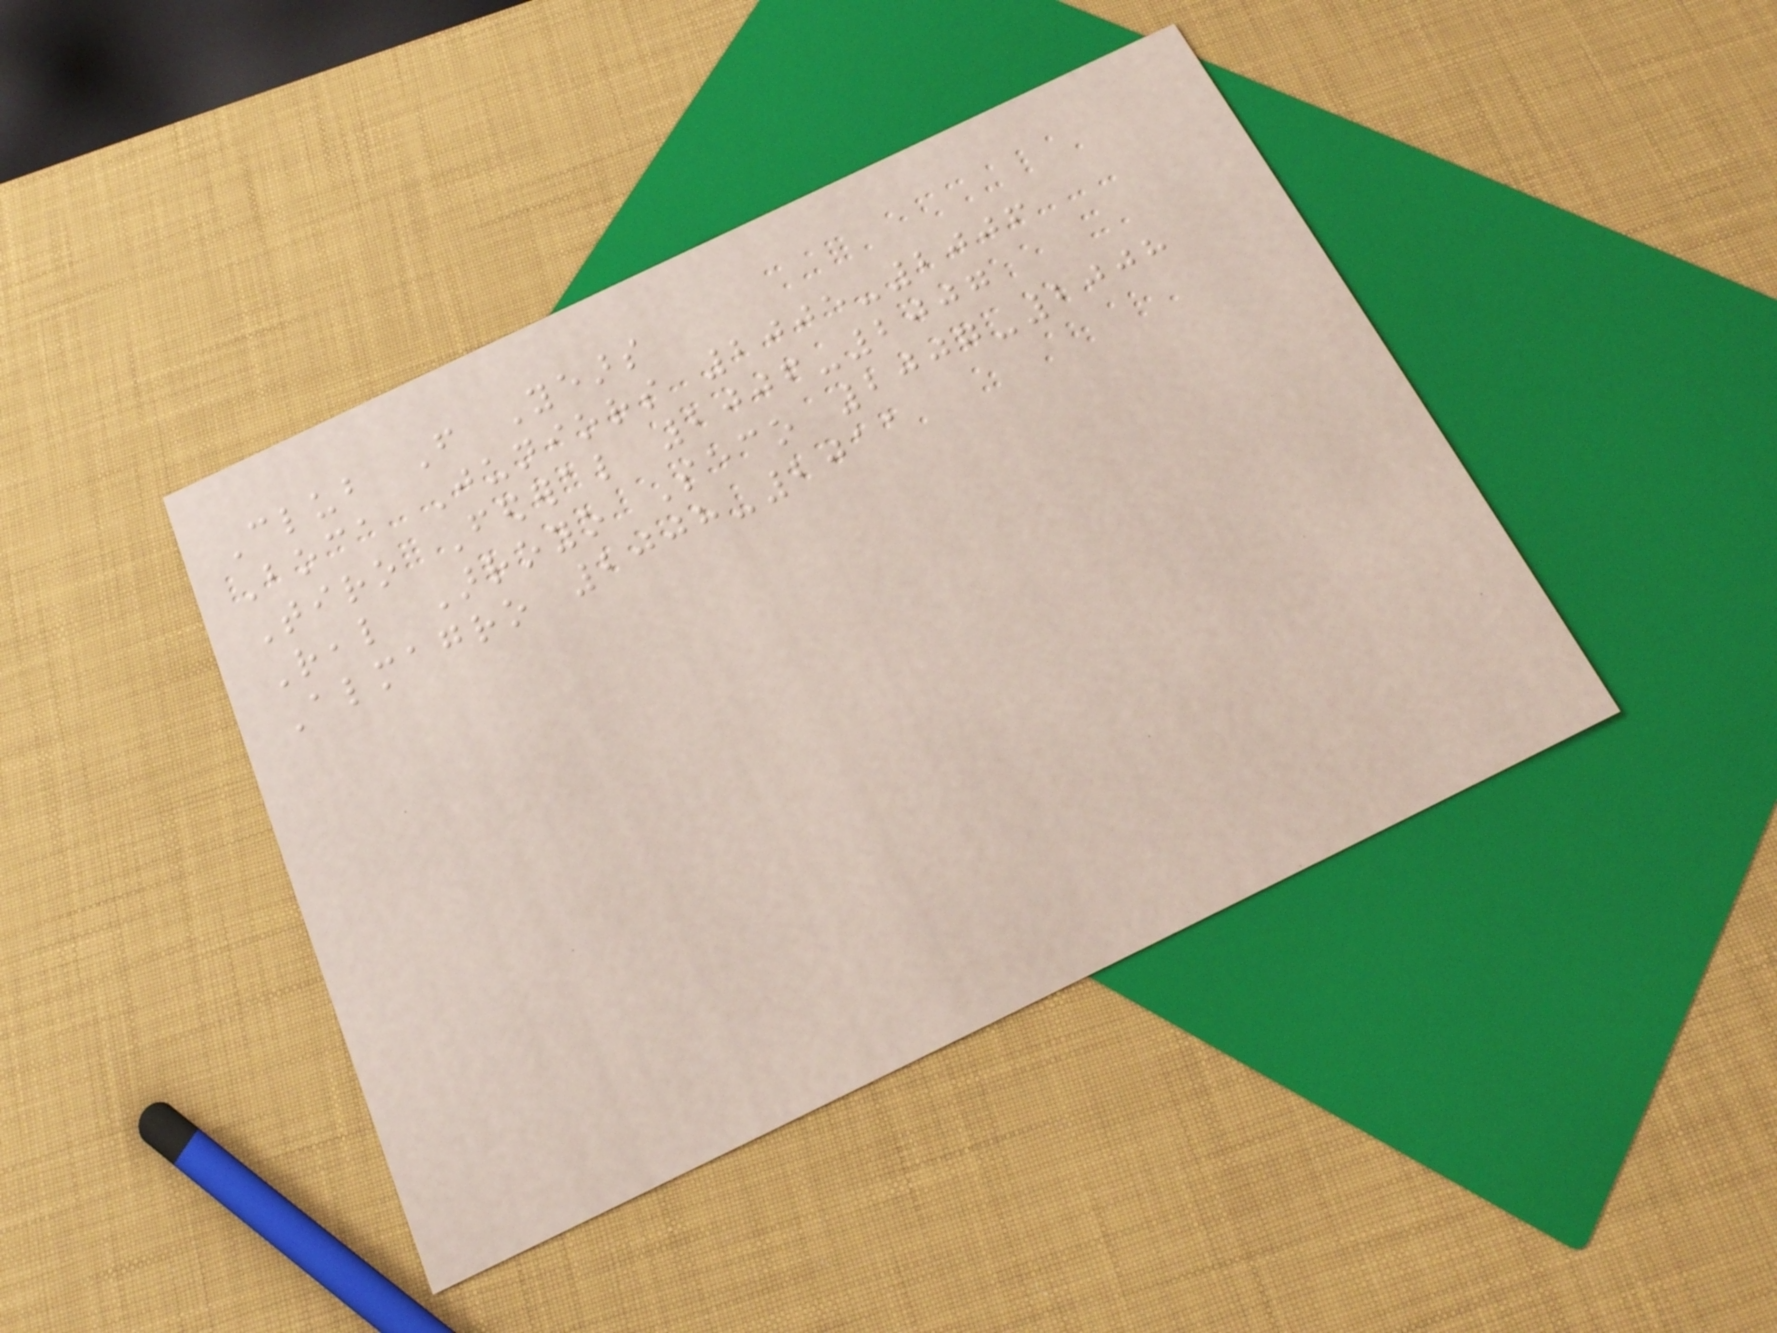Club From Years
Boca Juniors 2005-2006
Tiro Federal 2006-2007
Real Arroyo Seco 2007-2008
Almagro 2008-2011
